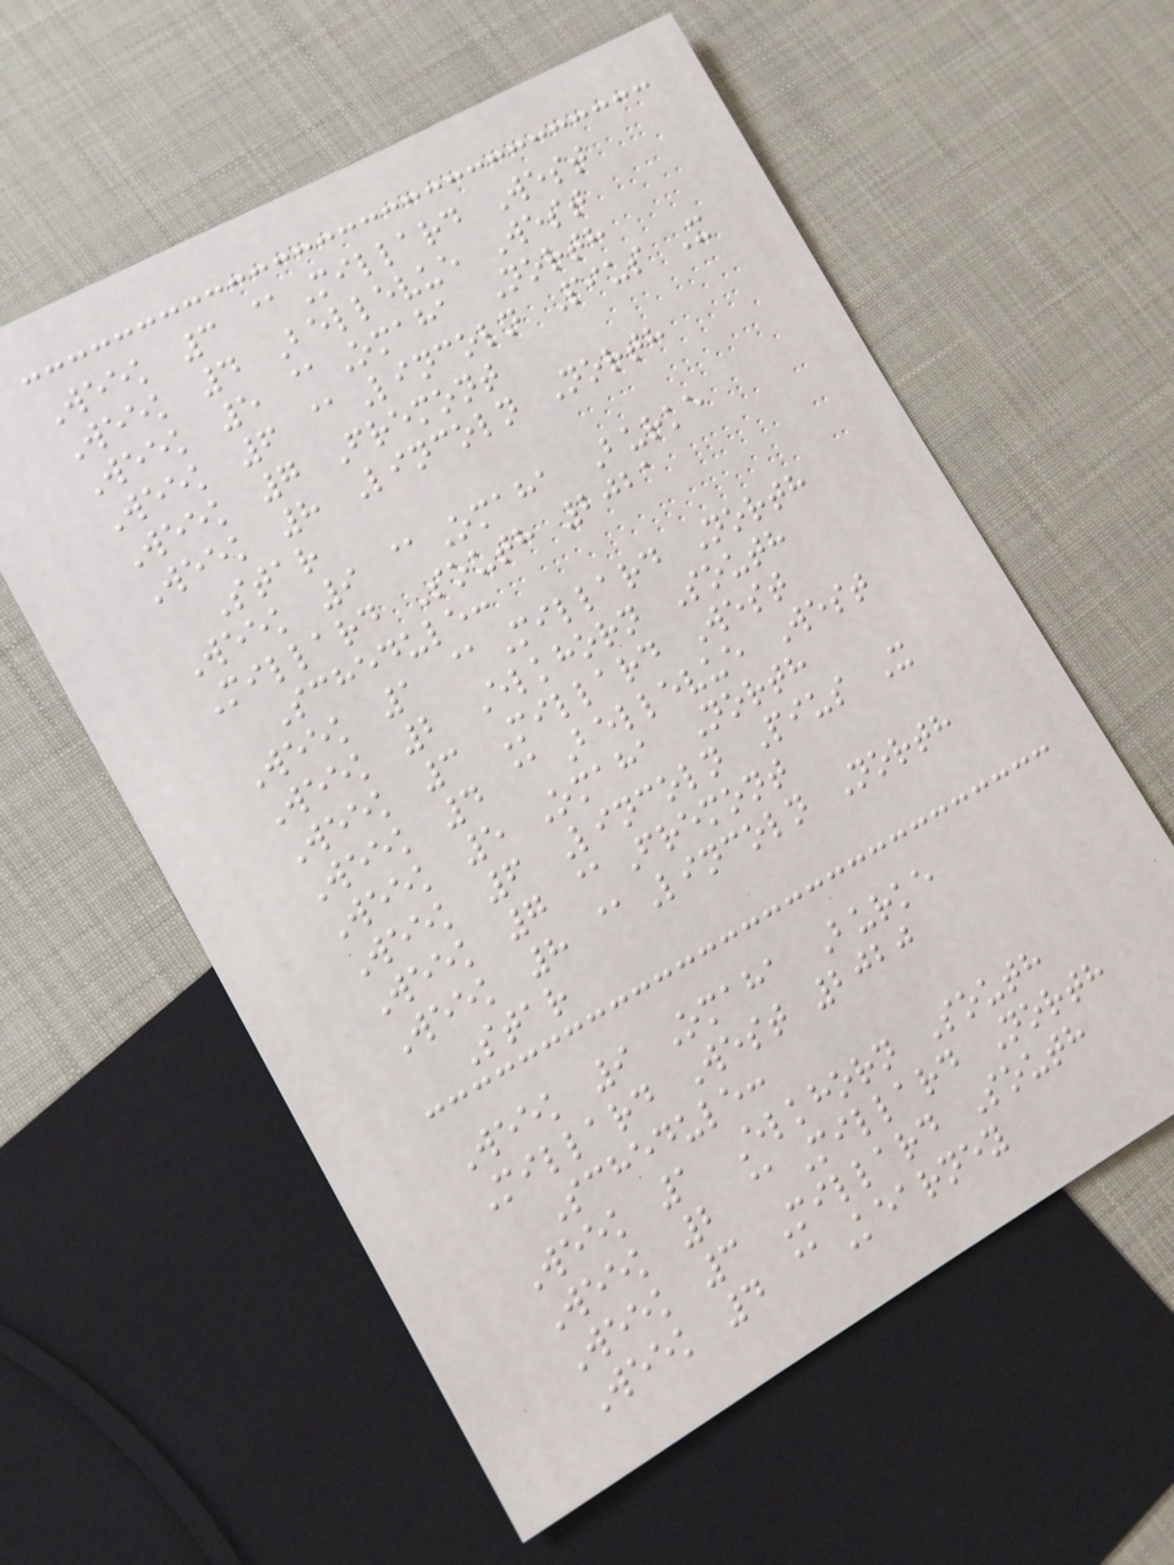Week 3 @Millard West
Week 4 Bellevue West
Week 5 @Omaha North
Week 6 @Lincoln Pius X
Week 7 Fremont
Week 8 Lincoln North
Star
Week 9 @Omaha Burke
Millard South 2021
Schedule:
Week 1 @Millard North
Week 2 Elkhorn South
Week 3 Millard West
Week 4 @Bellevue West
Week 5 Omaha North
Week 6 Lincoln Pius X
Week 7 @Fremont
Week 8 @Lincoln North
Star
Week 9 Omaha Burke
Millard West 2020
Schedule:
Week 1 Elkhorn South
Week 2 @Millard North
Week 3 Millard South
Week 4 @Kearney
